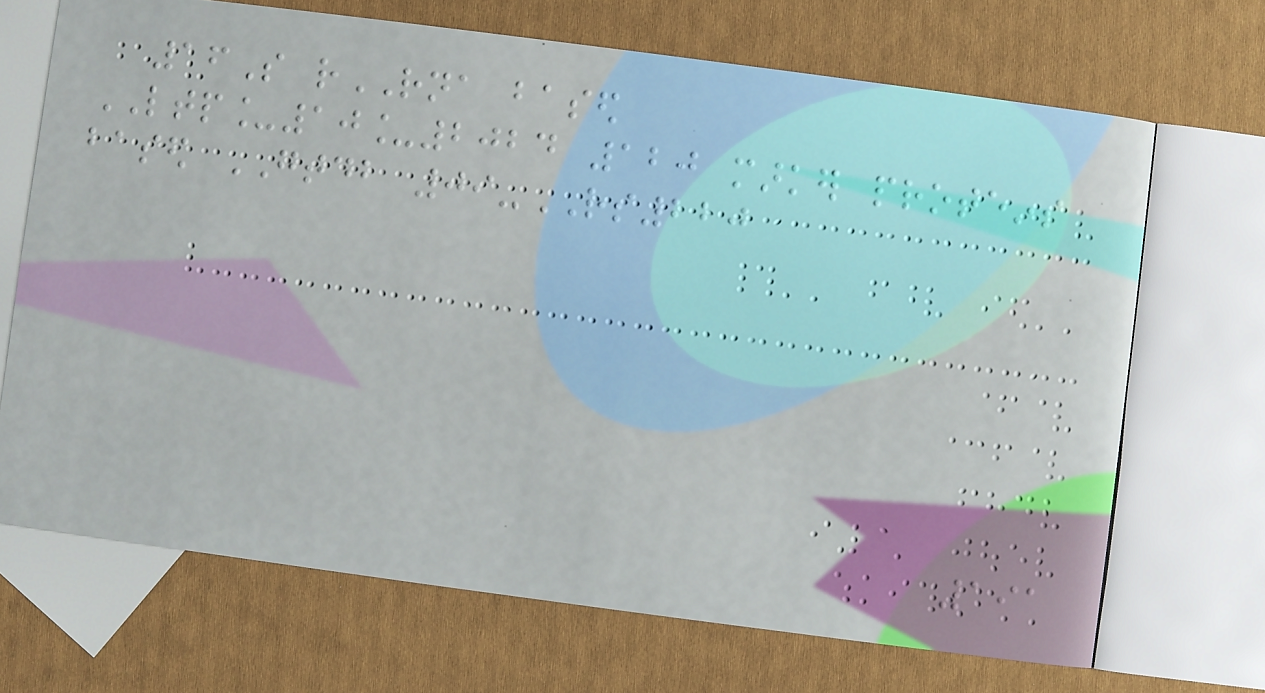16S rRNA based
LTP_10_2024 120 marker proteins
based GTDB 09-RS220
191
